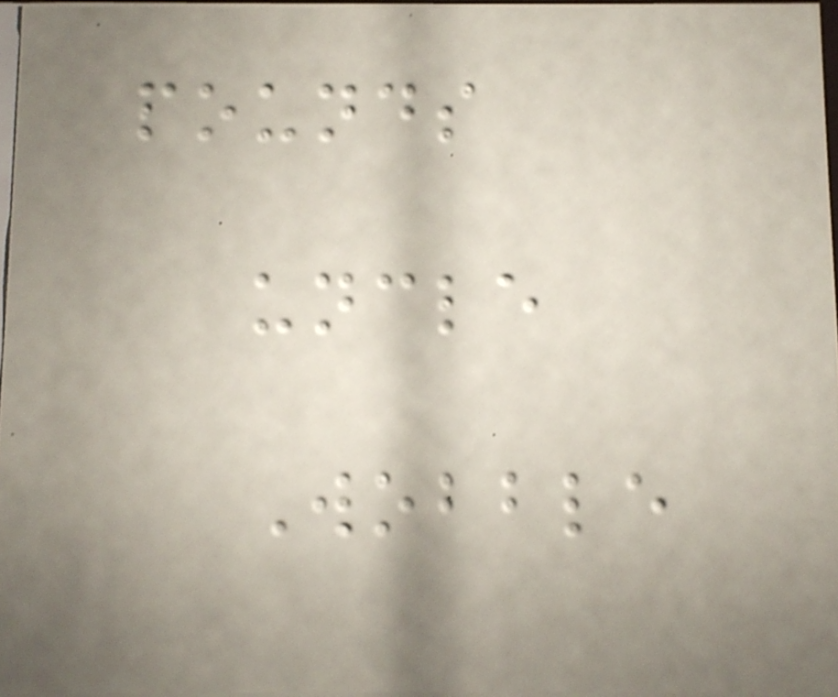pounds
uncle
Wobble
